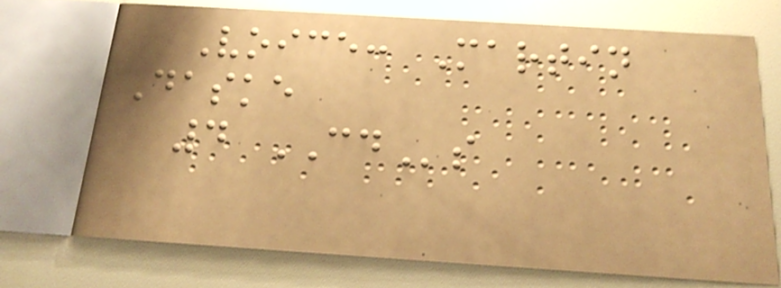Voice: Martin
Daske
4 CDs
